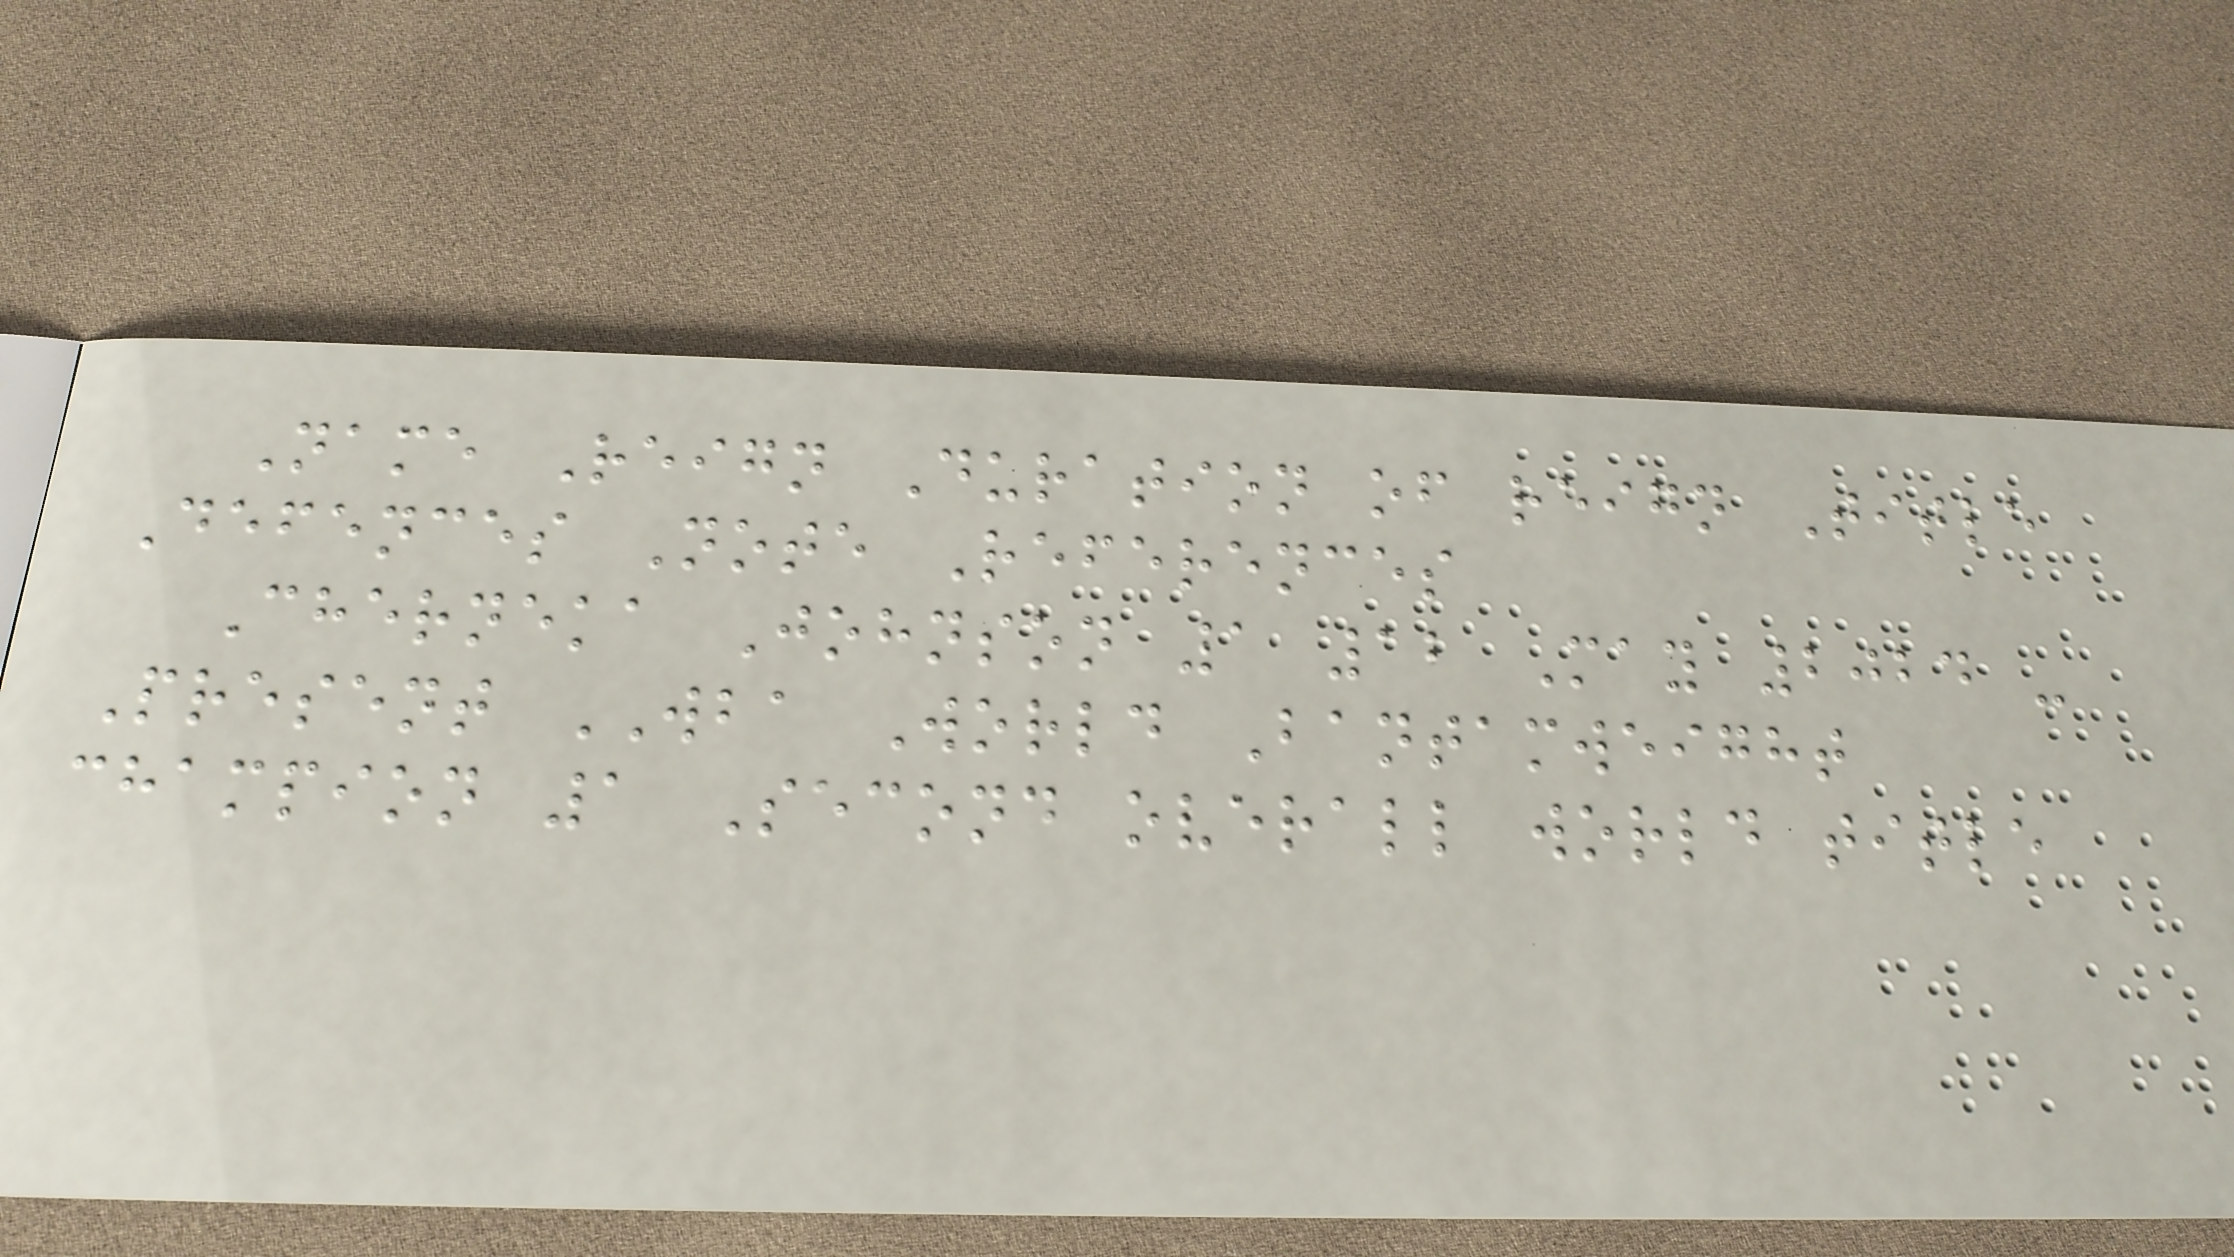Name Reign Duration of reign Title
Defences Note References
Cherneka Johnson 1 12 May 2024 -
Present WBA World Bantamweight
champion 1 Second overall world title
